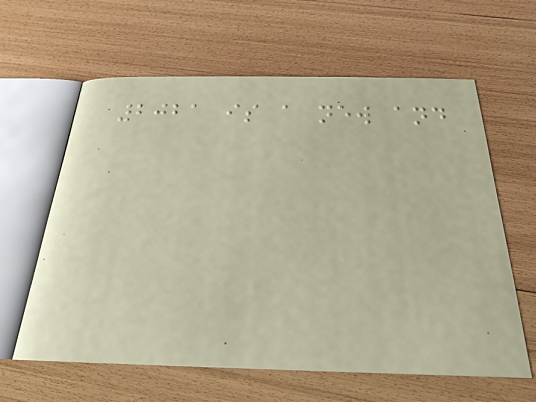2021 is a new and
